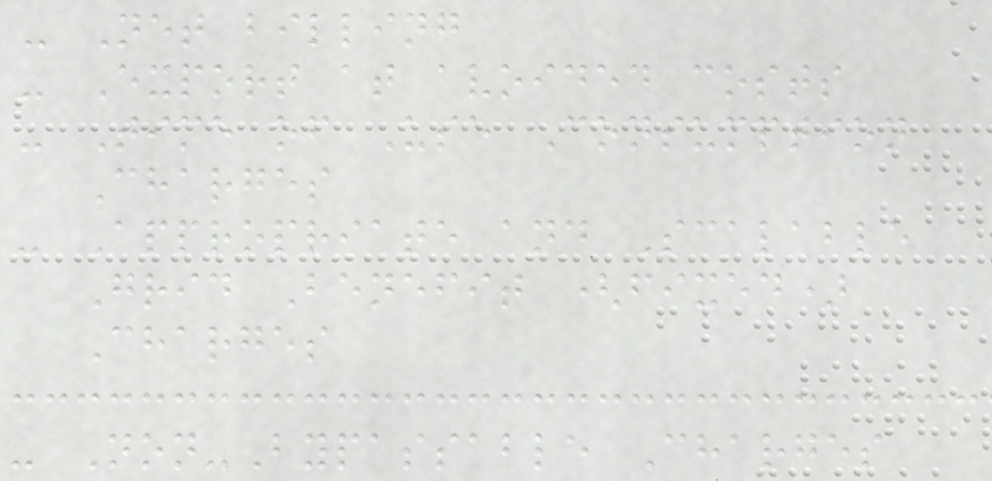- Net billing
- Export at avoided costs
- Time of Use Consumption
Charges
- Appropriate and Scalable
Grid Benefit (fixed)
Charges
- Non-Bypassable Charges
